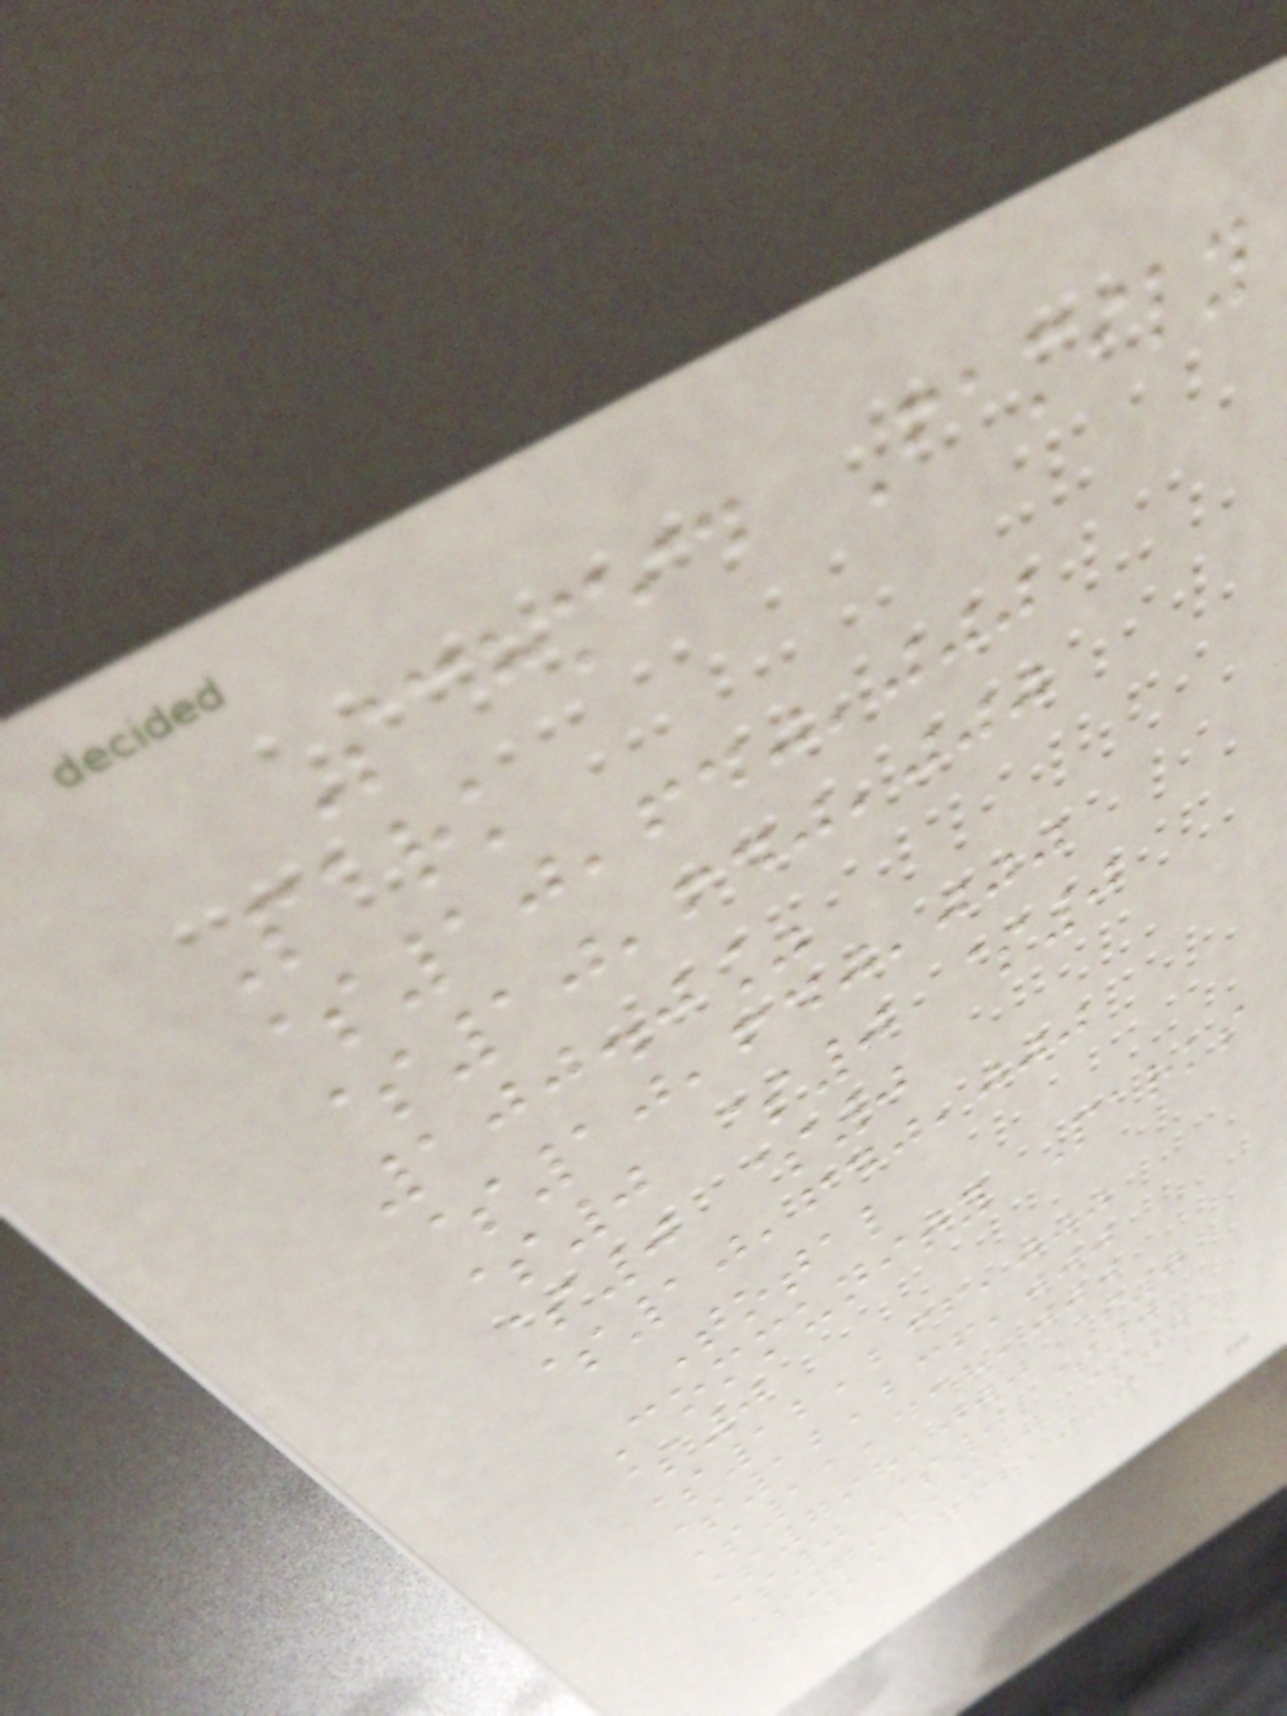Schmid Family
Park
$10,640,000
$10,640,000
100.0%
$10,640,000
$0 $0 $0
$0 $0
$10,640,000
Total
Community Parks
$0
$12,236,000
$12,236,000
$11,438,000
$798,000 $0
$0 $0 $0
$798,000 $0
$11,438,000
